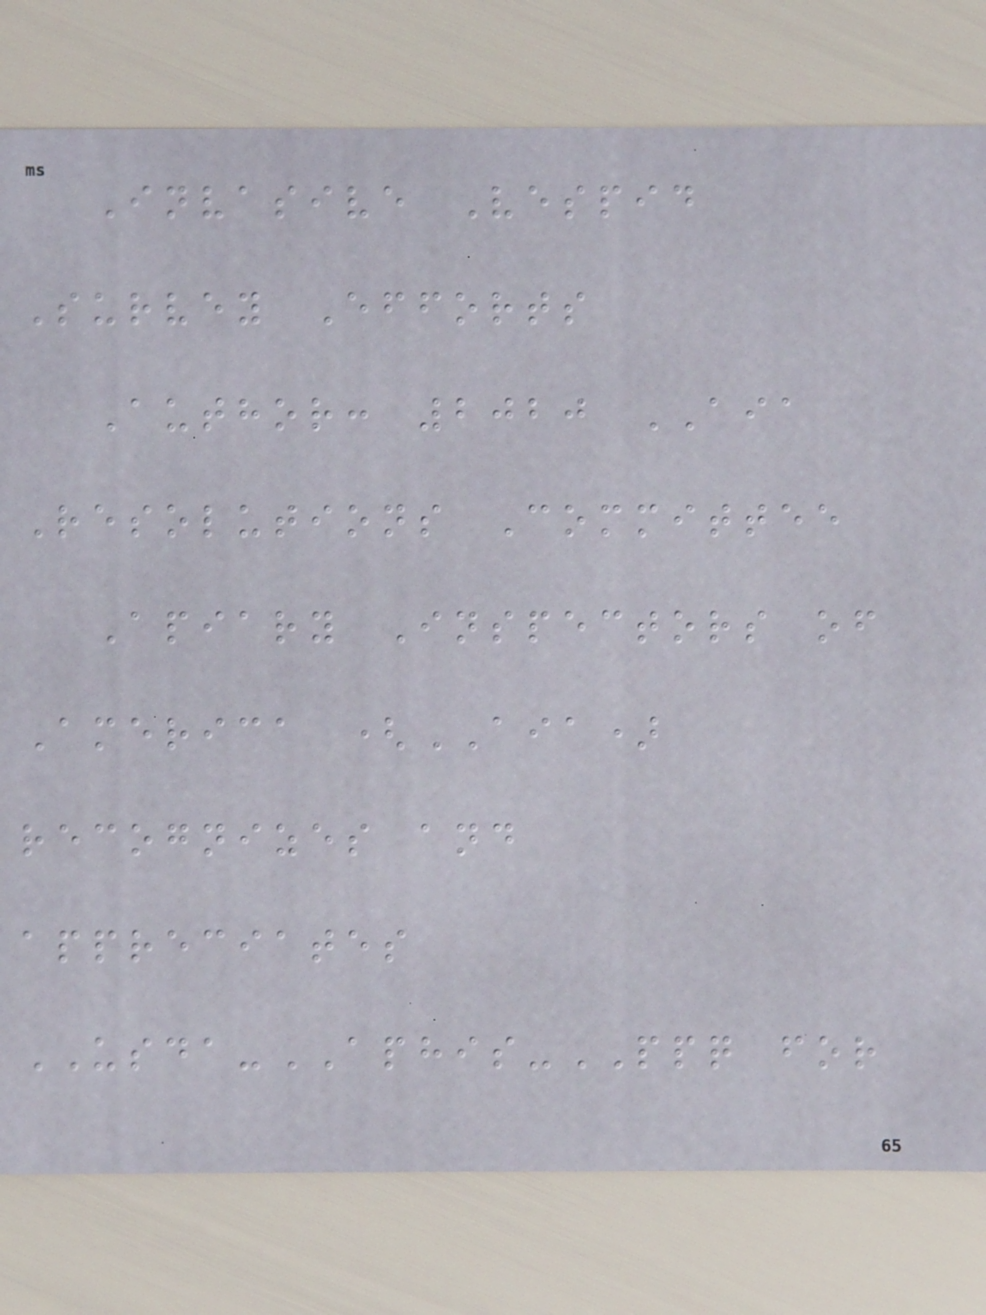Invasive Vespid
Survey Efforts
Author: 2020 AIA
Resolutions Committee
Apiary Inspectors of
America (AIA)
recognizes and
appreciates
USDA-APHIS-PPQ for
